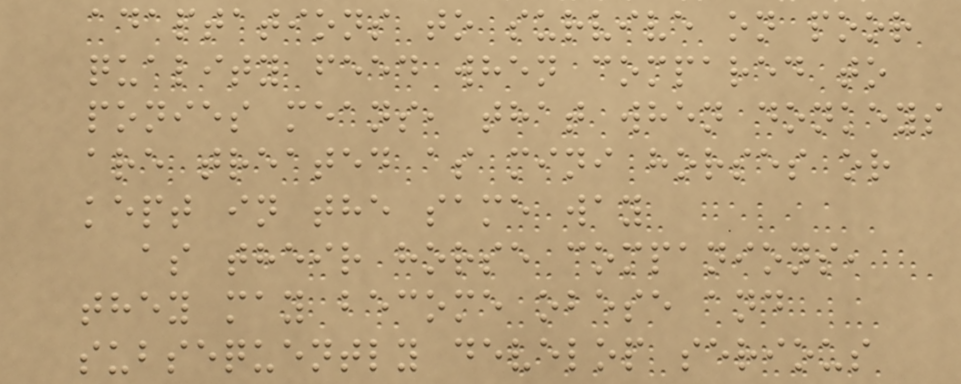adaptations to survive on poor
quality feed when compared to
ponies means, that when donkeys
are treated as mini horses or
kept in the same way
as their horse companions,
they may become obese and
subsequently develop serious
